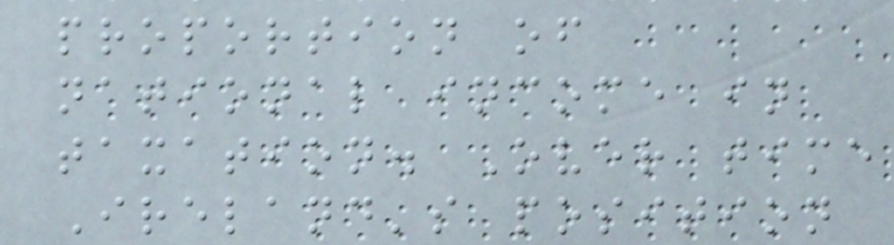proportion of
national income in
taxation. Over time
Ireland's position
